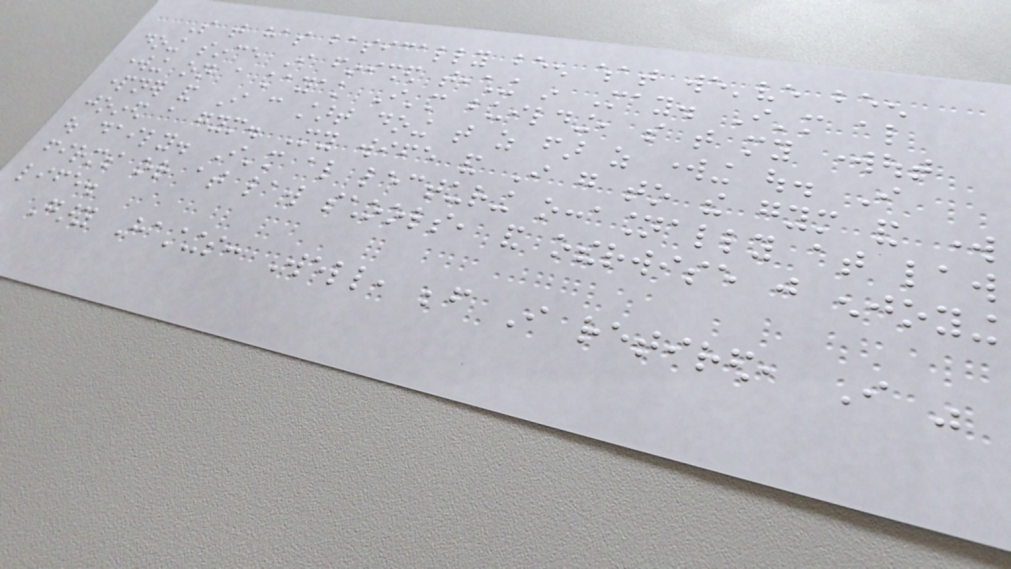So that has basically been what we've been
doing since I finished teaching in May. I'm also
working on a kayak I'm building, so that my workout
partner and I can start doing that as far as working out. I
joined a gym. My wife and I go to the gym and work
out daily. I'm also lecturing occasionally at law
firms or at law schools, and otherwise just enjoying
life.
Gary Hastings: Well, before I retired, I was
